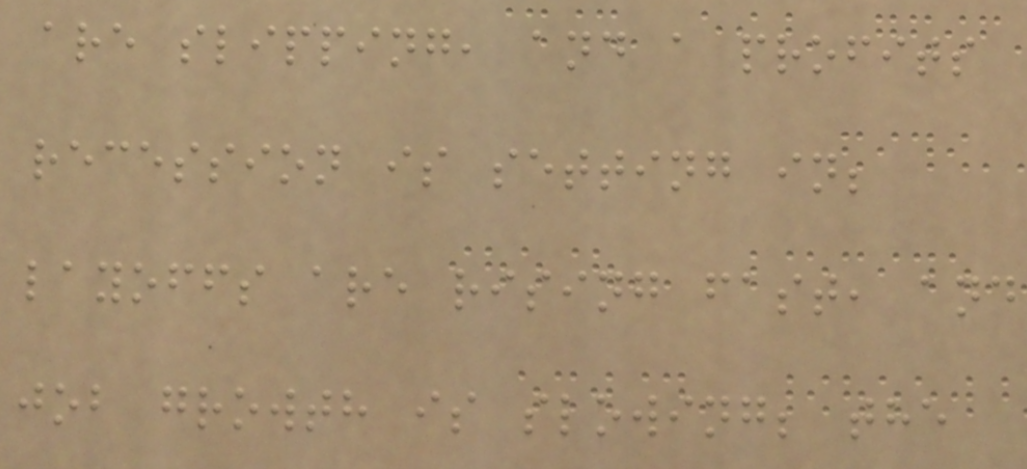are slipping, and a profits
recession is setting in;
layoffs are rising fast, and
job growth is slowing; the
